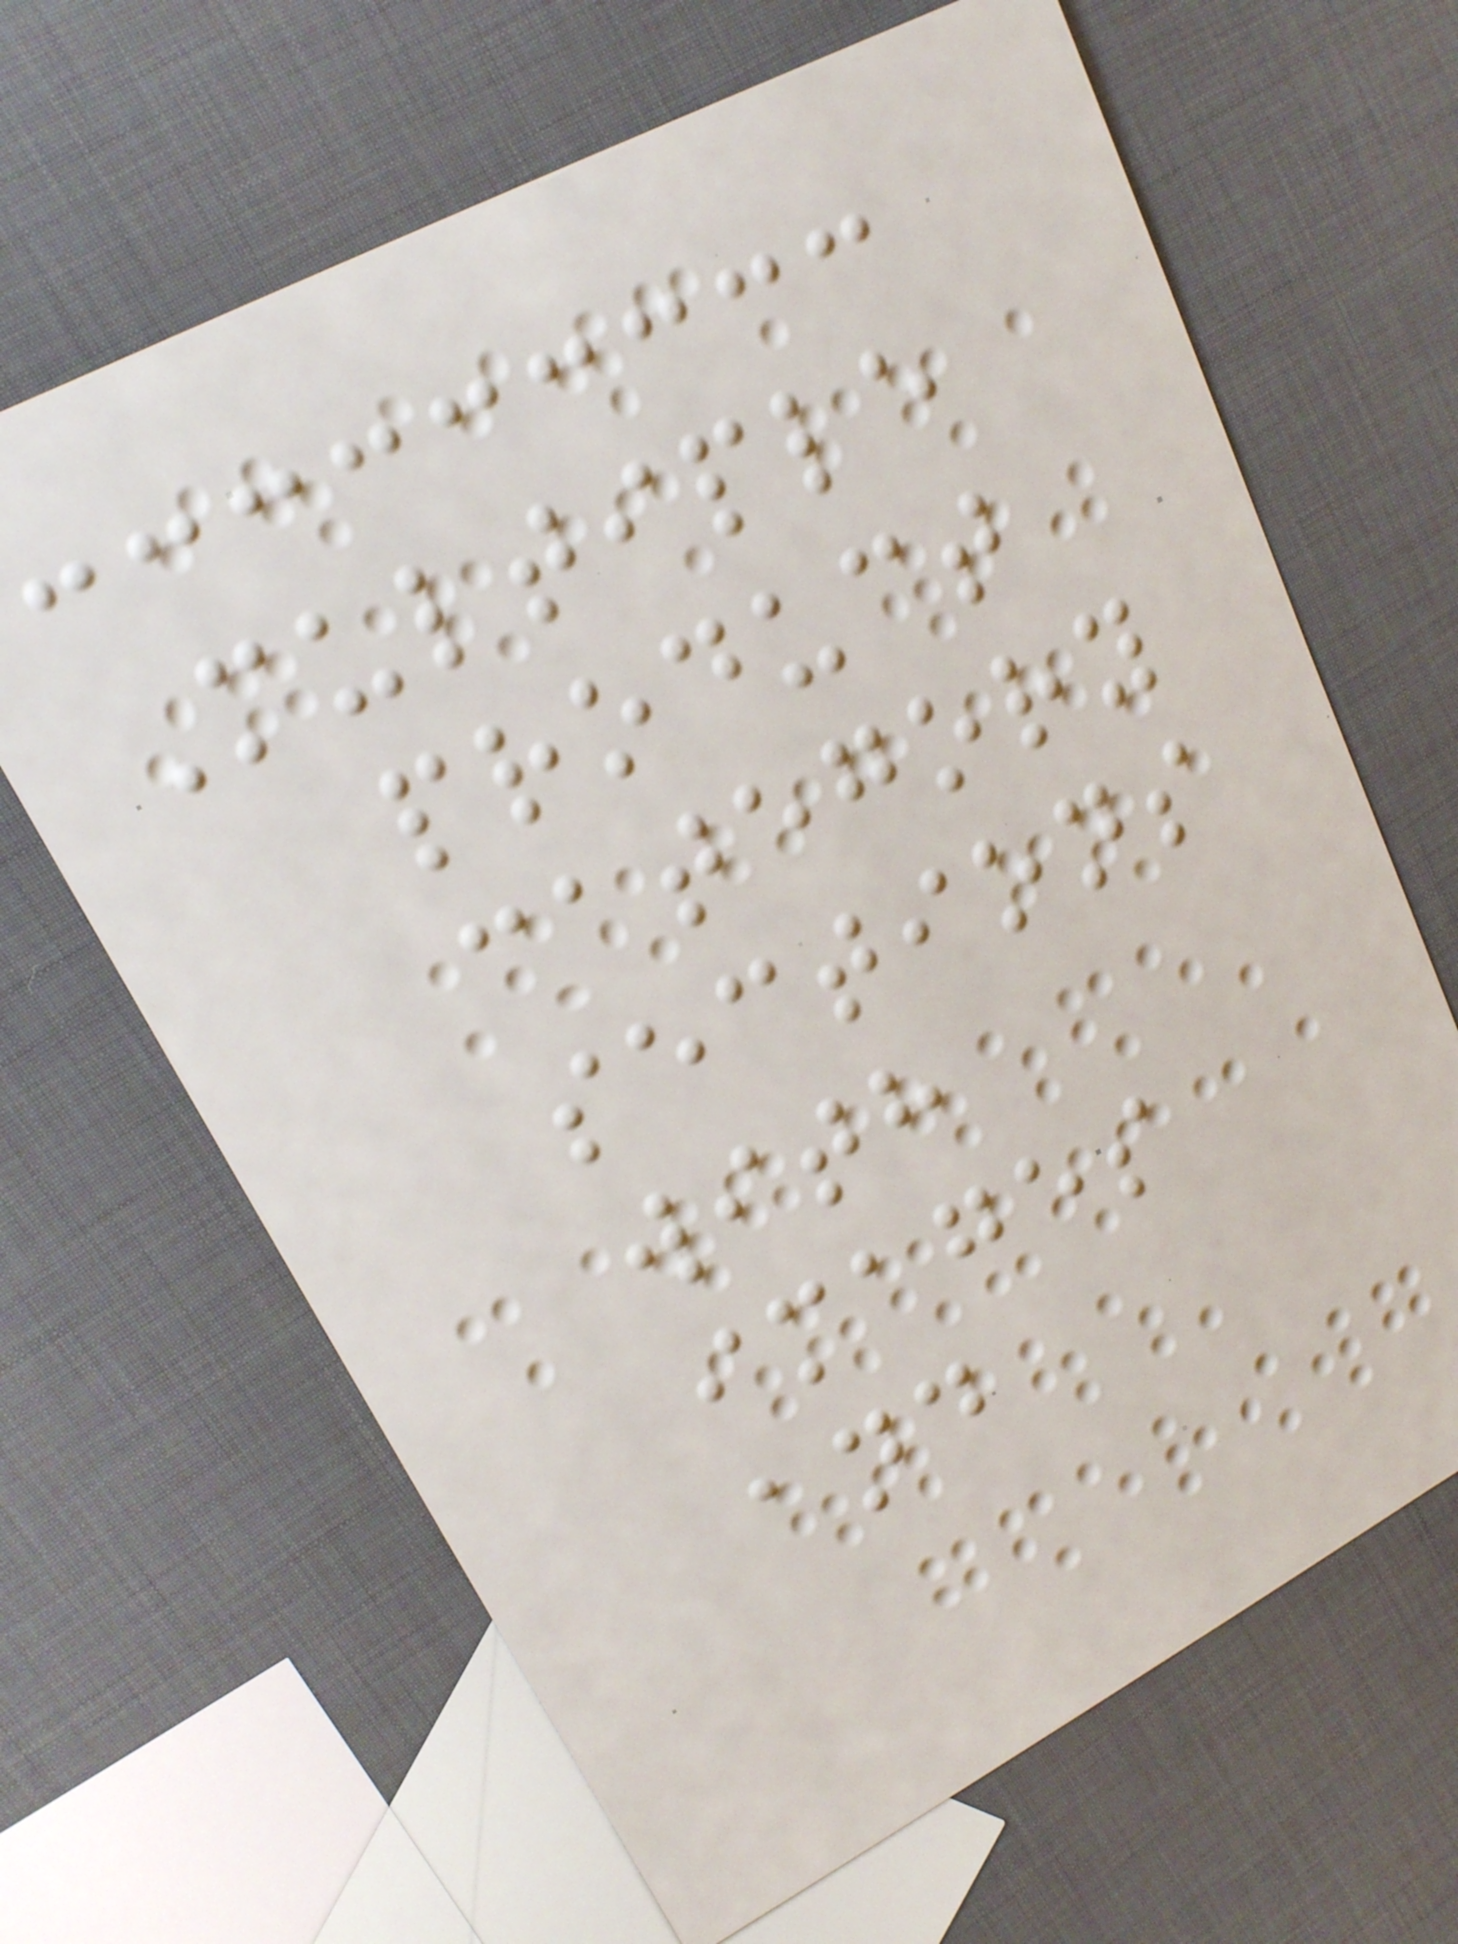Multiple
product
category
sections
with
images
and
